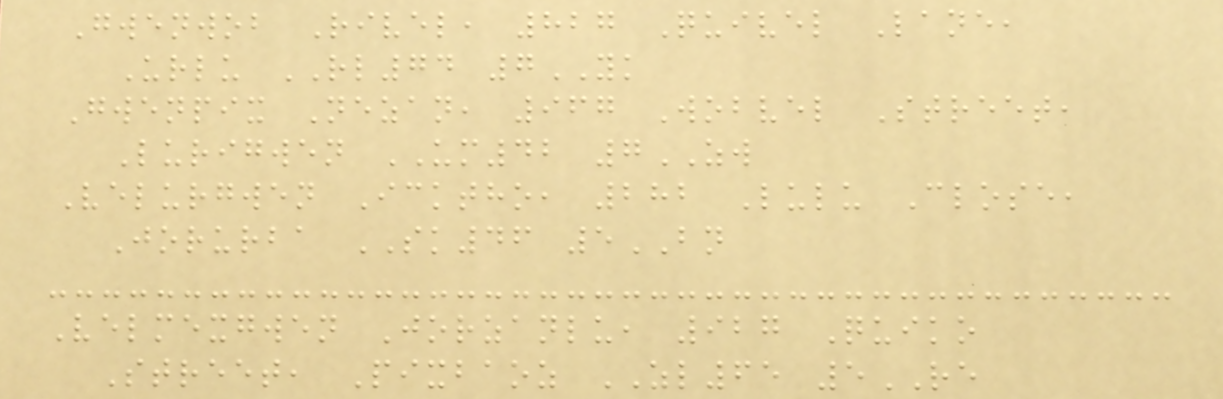Gwenwob Rivel, 827 Quivel Lane,
Urlu RL74 7YK
Gwenpix Nezan, 967 Wobvel Street,
Lurigwen UM42 7ZW
Velurgwen Icktho, 282 Lulu Close,
Jorurba SK46 5BN
Velmexgwen Jorzanlu, 927 Quiko
Street, Pixbaoz ZL65 5RE
